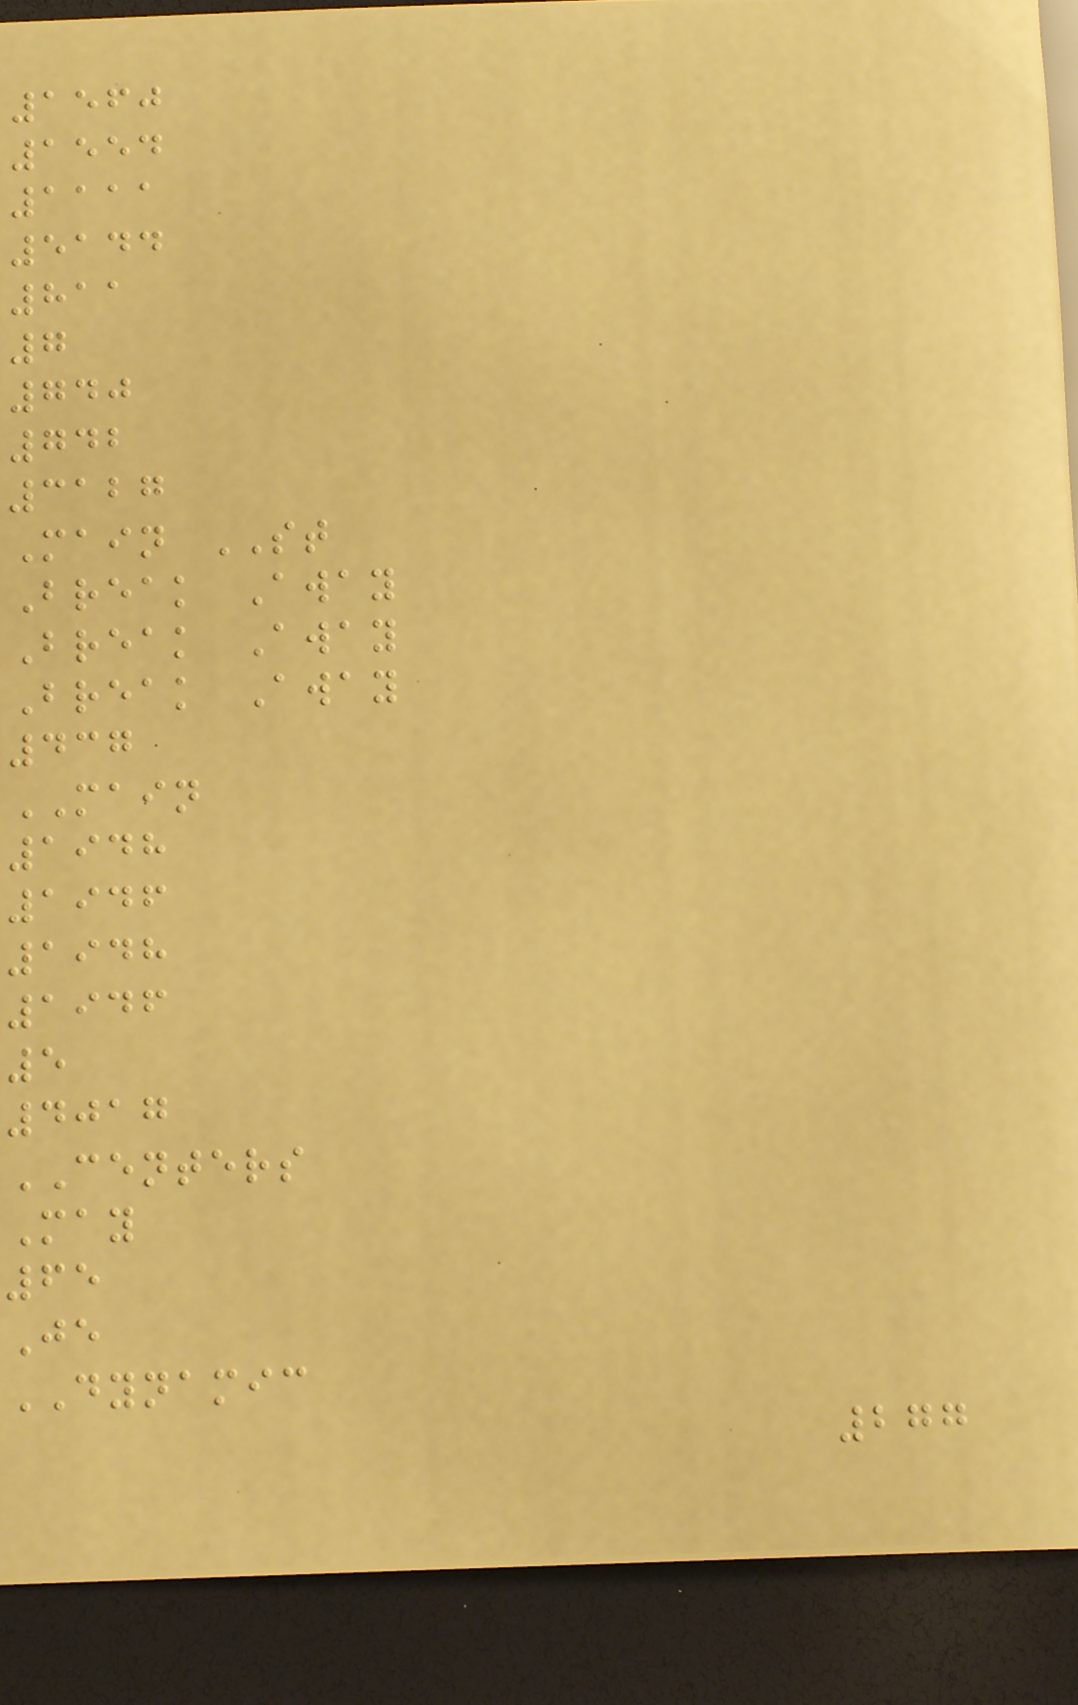1560
1554
1111
5144
811
7
740
742
3127
Main ST
Break Away
Break Away
Break Away
437
MAIN
1948
1946
1948
1946
5
4017
CENTERS
May
65
Je
DYNAMIC
277
